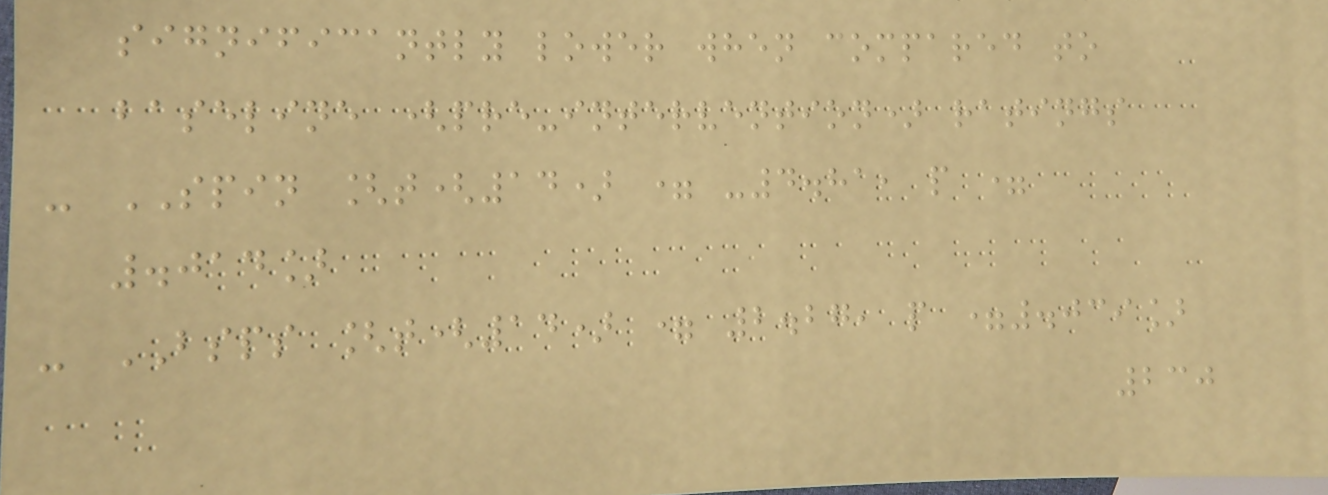significantly lower when compared to
baseline (pre-intervention) ratings
- SPIN [t(14) = -4.81, p =
.014]
- BSPS [t(14) = 2.27, p =.039]
230
